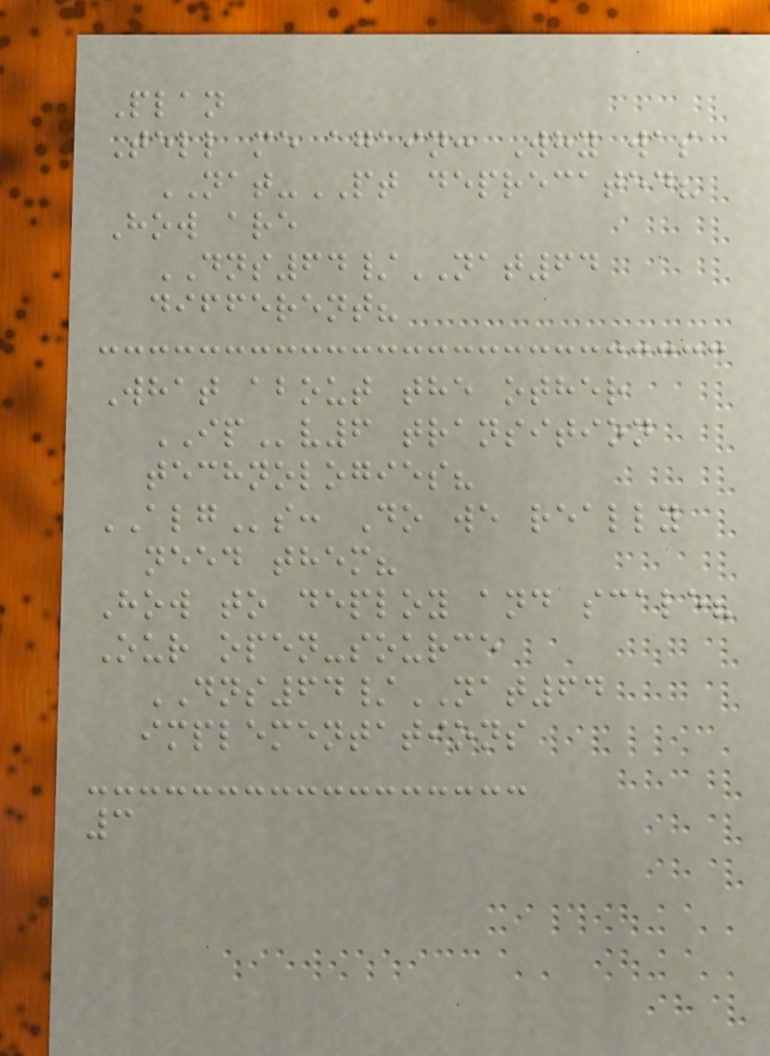Plan
Tell me again: Why was
NAT-PT deprecated?
How are
DNS64/NAT64
different?
What about the other
IPv6 transition
technologies?
ALGs: Do we really
need them?
How to deploy and scale?
Our open-source
DNS64/NAT64
implementations
3
